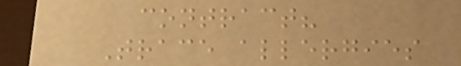contract?
Trace allergies
